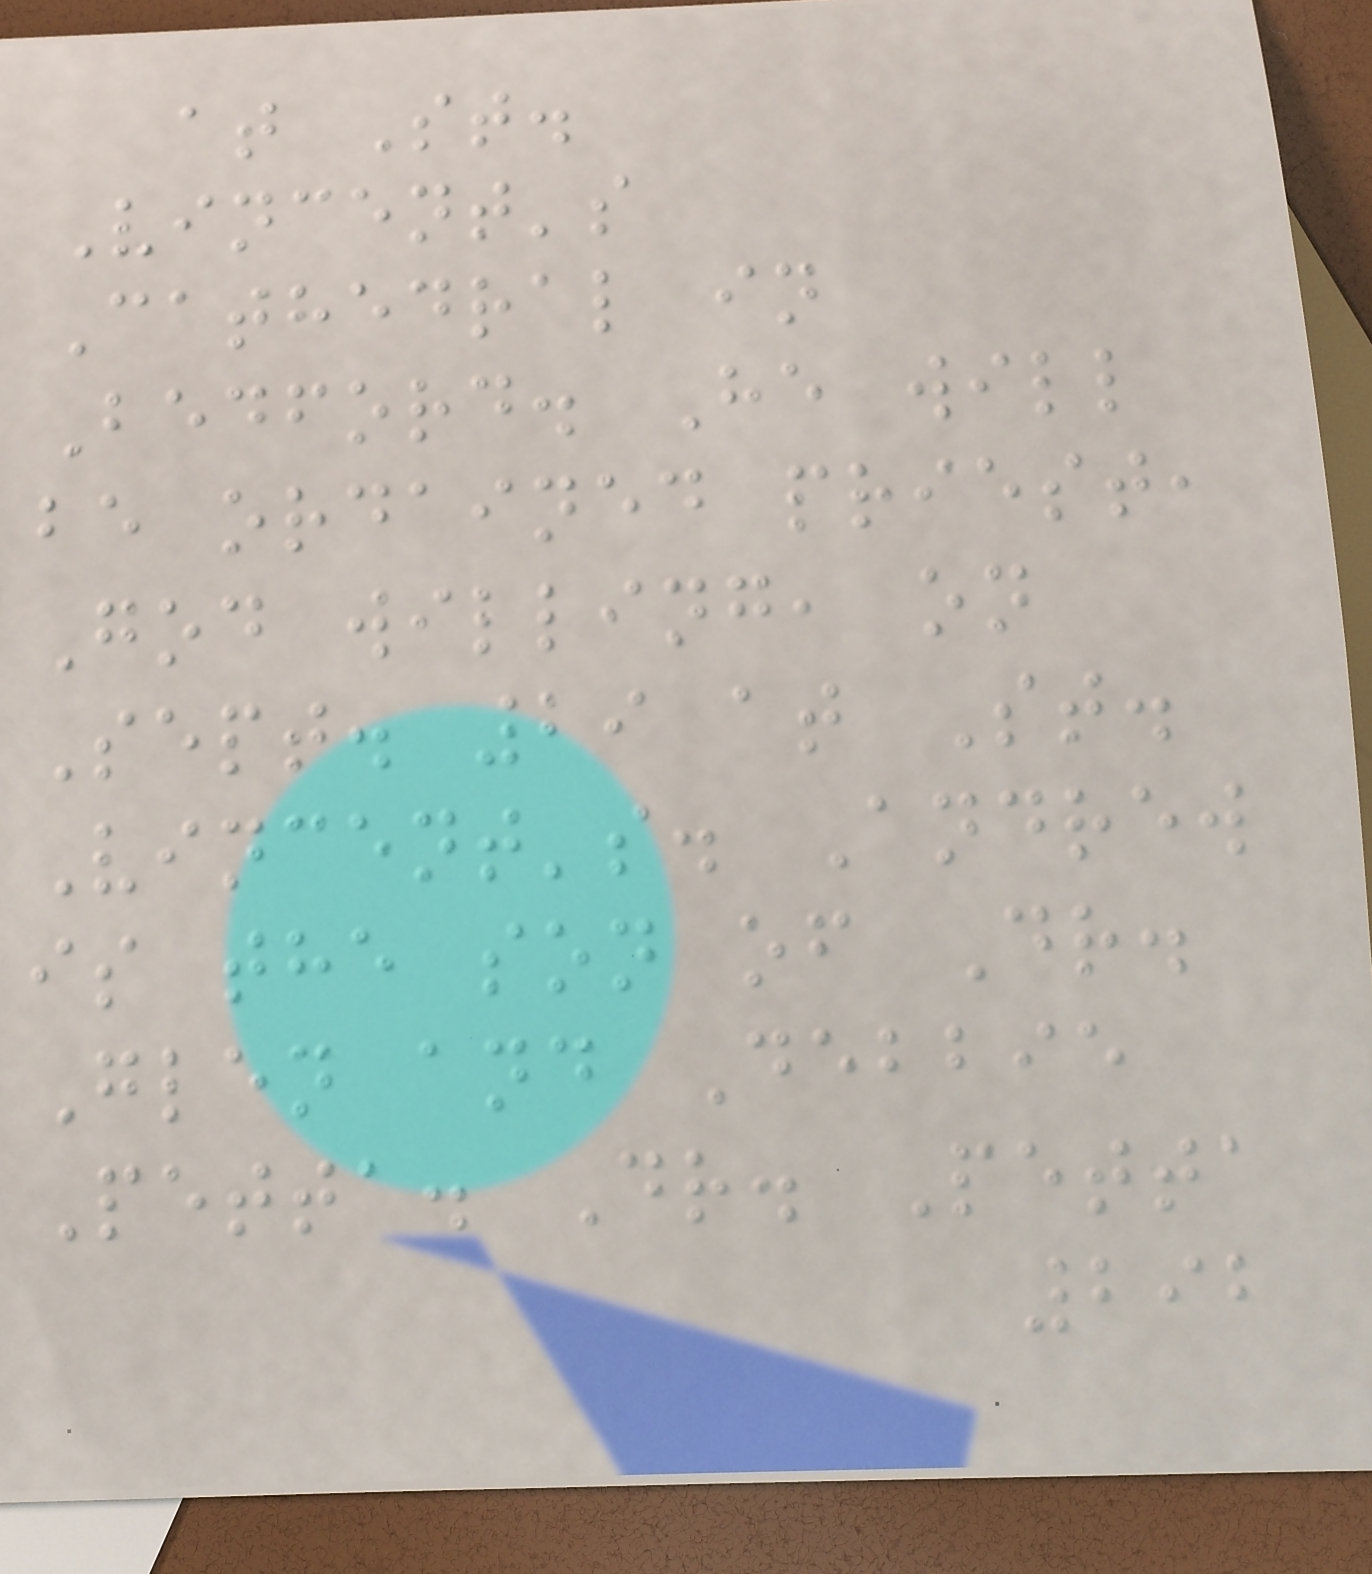at St.
Vincent's
Cathedral in
Bedford. He will
be ordained priest,
God willing, on
Sept. 29 at St.
Vincent's. Andrew
is the son of Dr.
Glen and Debbie
Petta. Dr. Petta
292
